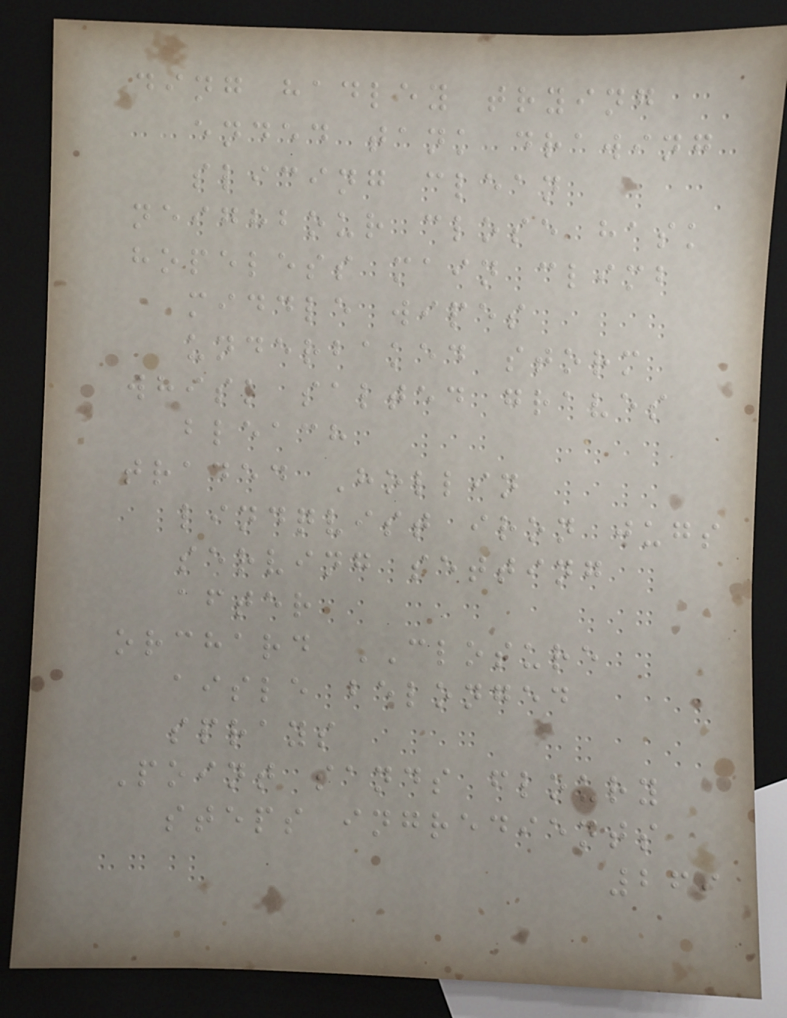ding hadley trying
ended tank drawing
slicing clean
neighbour close hask
hopeless main climb
middle wipes
underbaked storm
whisk salted graves
bleach
traded Hollin
lindqvist iron jugs
serving setting
after
orchard CLOSURE
aisle belonged
sprays
Point sands floury
steps ingredients
269
